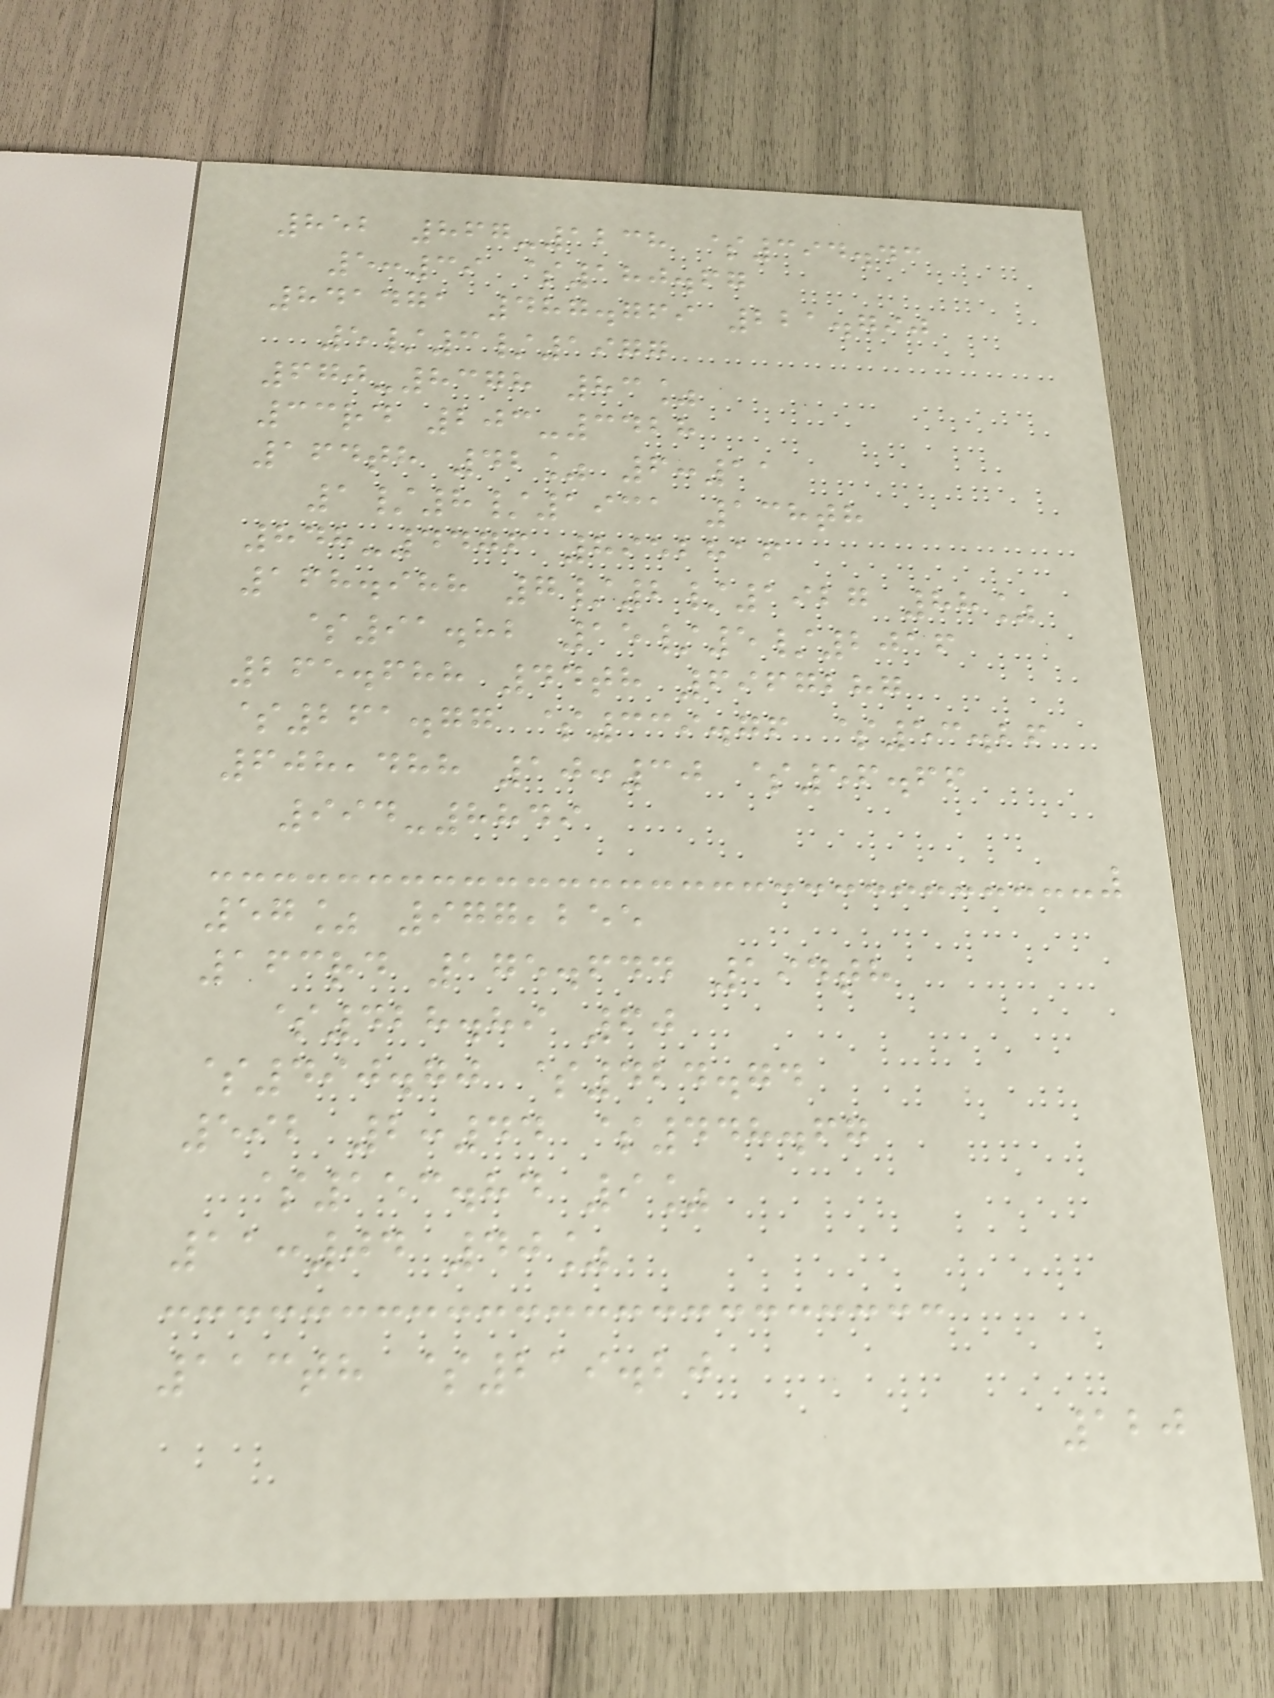852 867-1238 $394.43
5:39 $180.67
841471 487.769 221.790
5/3/1977
670-8378 83%
33rd 203-3428
164th 42% 6:11
1/8/1931 138th
848-4476 8952816
168.988 7/2/1927 88%
$91.82 15/5/2016
265.688 44th 6967287
$261.77 $339.76 $53.26
608,488 10:30 $56.66
994-8849
57% 977,255
163rd 175.644 194th
$428.89 60
$490.70 $424.74
592 2:44 $448.67
$153.84 9%
11:04 40%
113th $219.20
120
